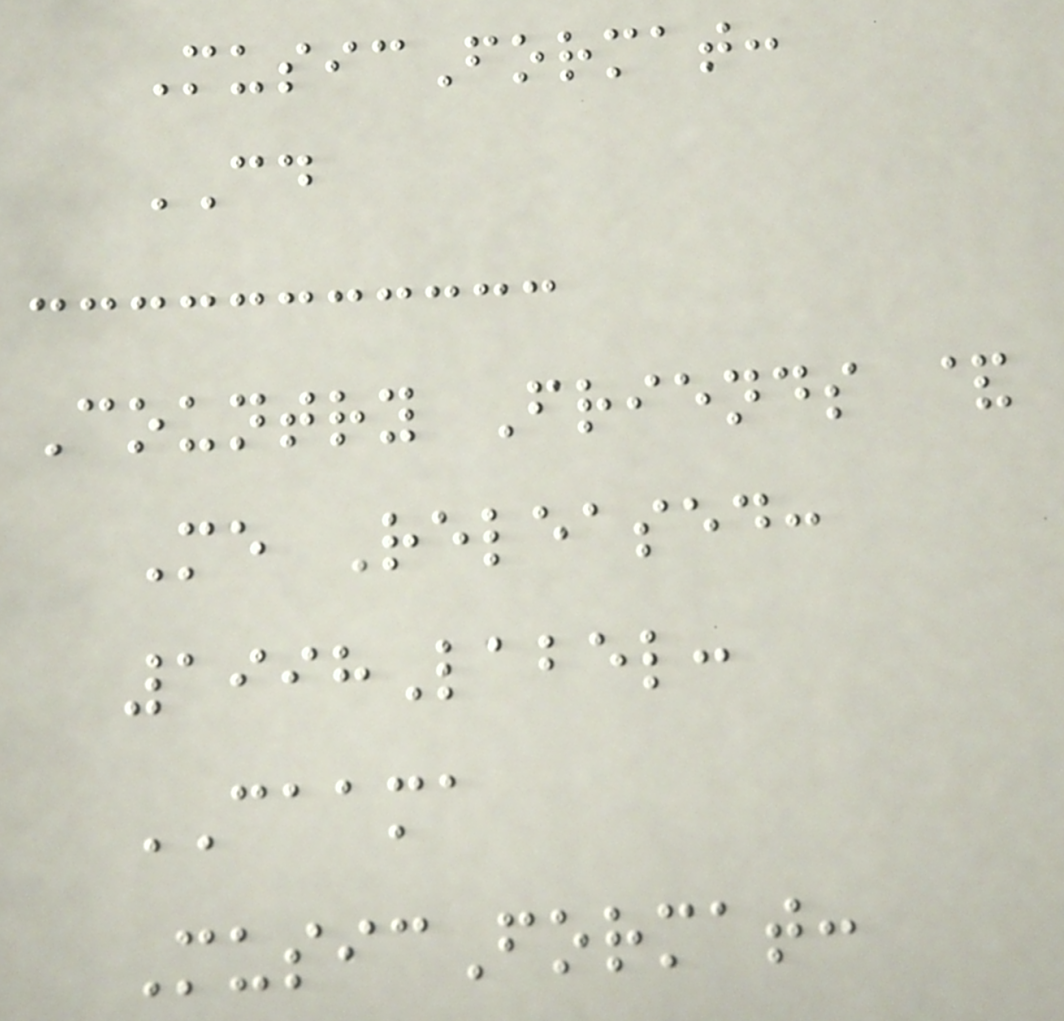MusicFormat:
CD
Country Friends &
Me Released:
1998Label:
CAAMA
MusicFormat:
